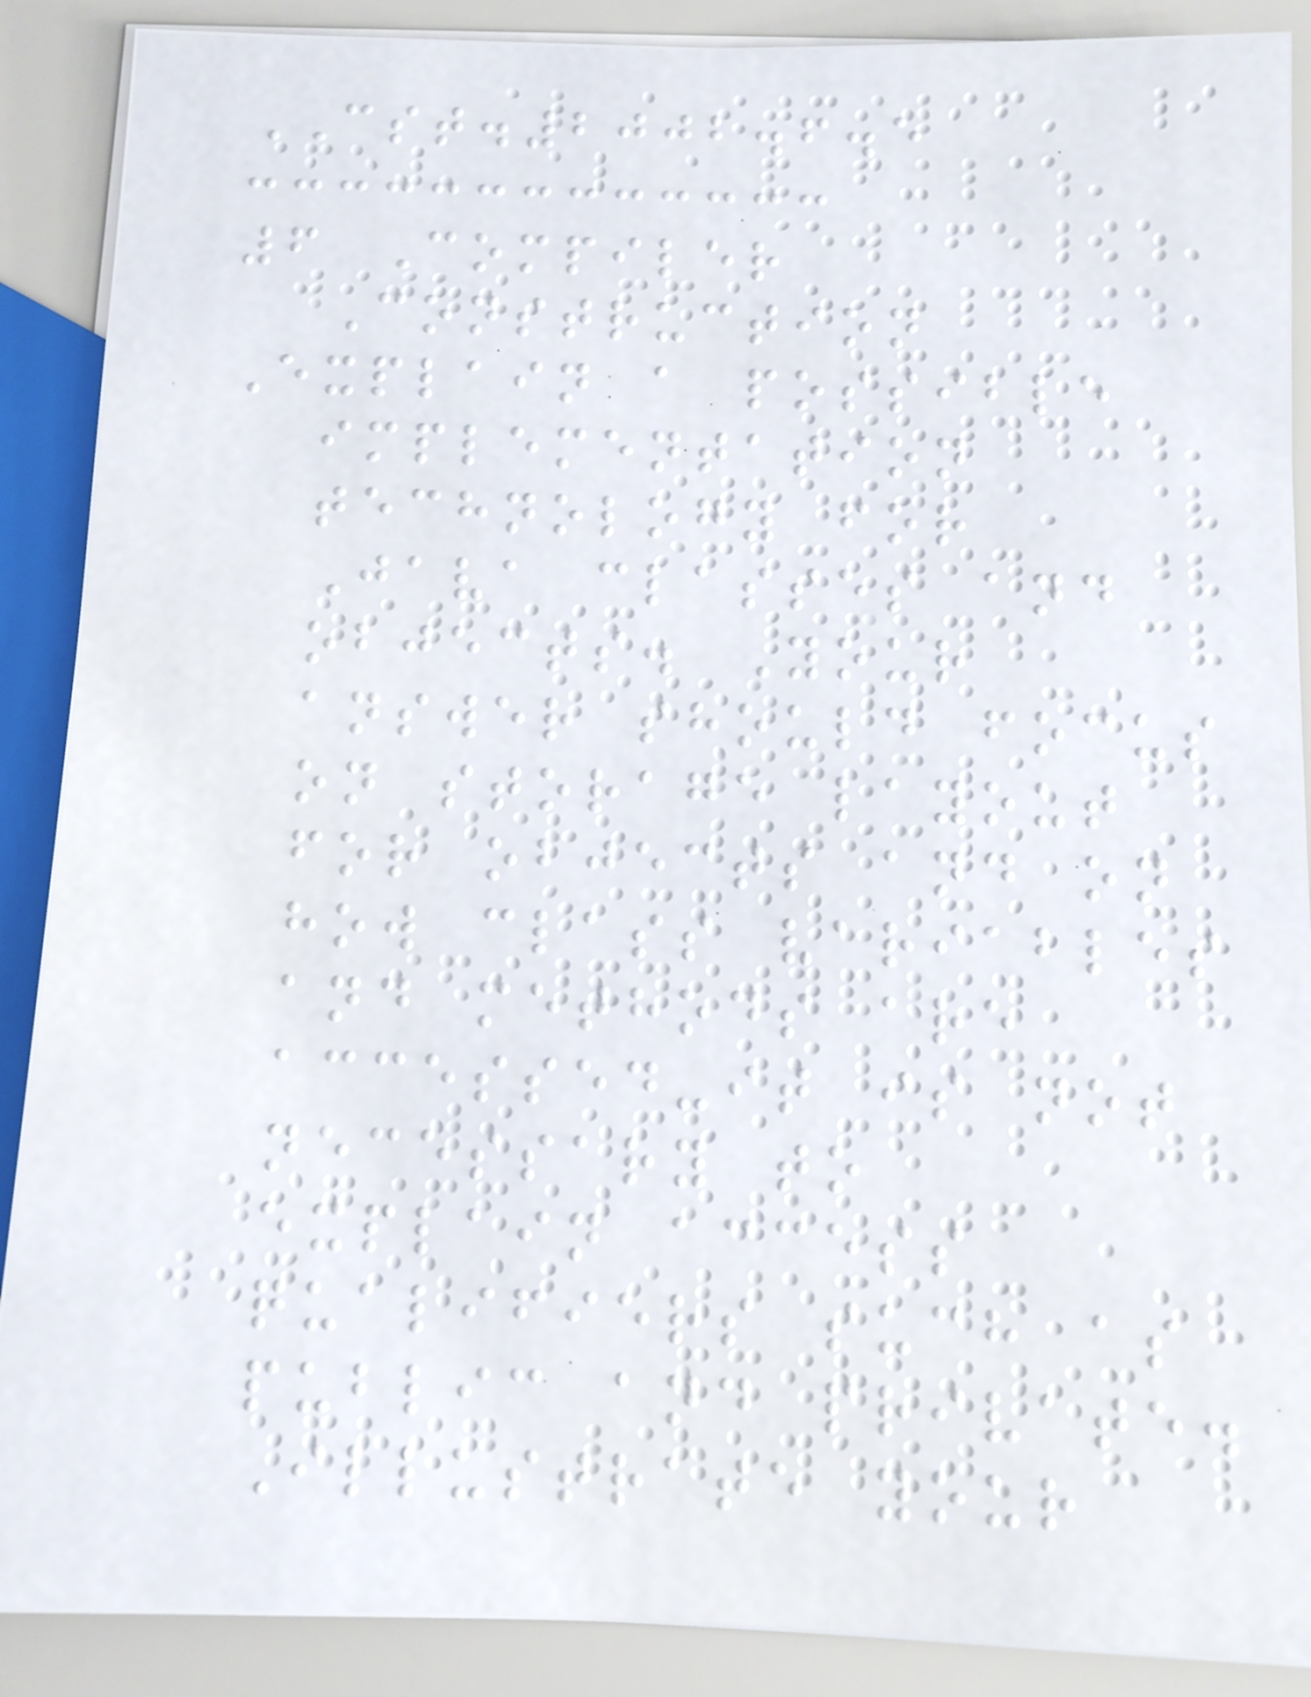CST.2002.6.5
6 Compiler
Construction
Explain a possible
implementation
technology for
Java classes and
objects. Your
answer should focus
on storage layout
for objects and on
how class variables
and methods are
accessed-it is not
necessary to
explain access
qualifiers such as
public and private.
Illustrate your
